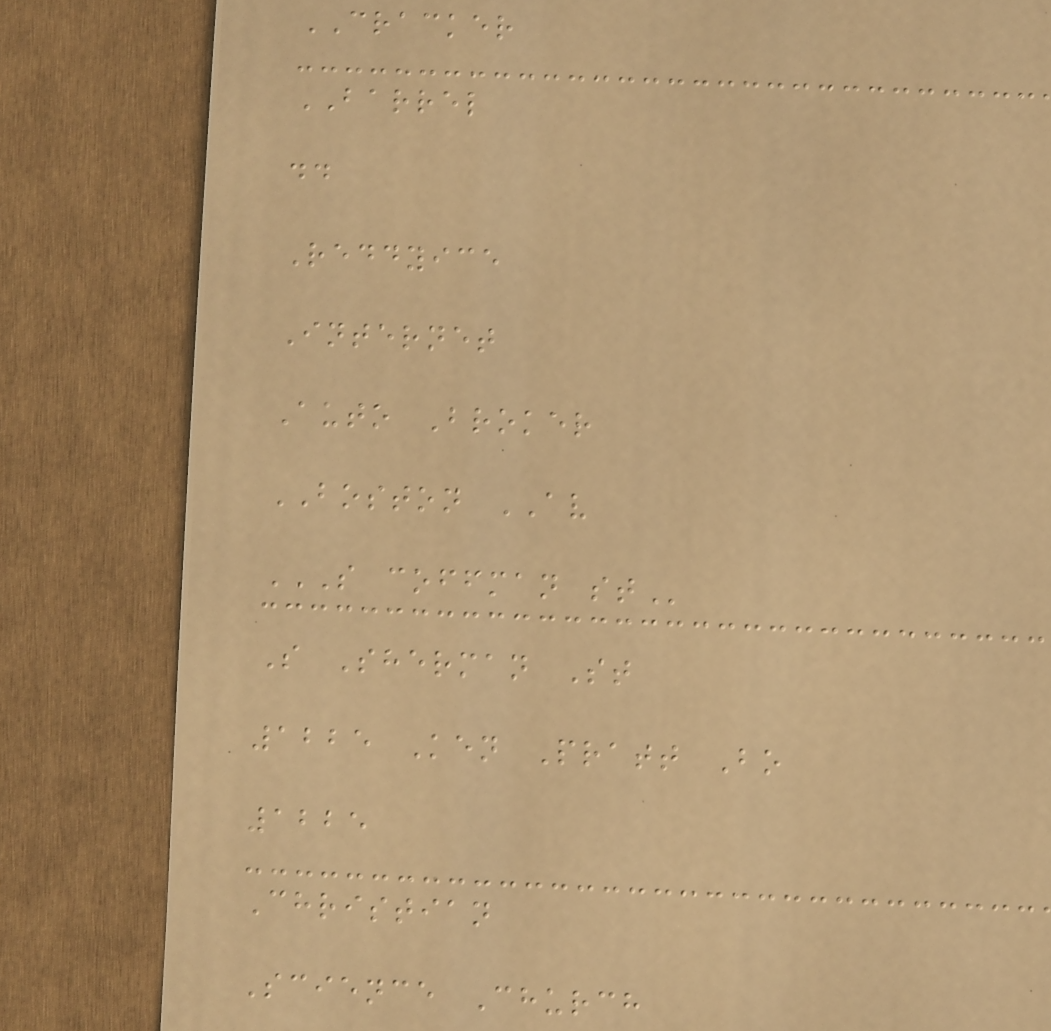CRACKER
BARREL
dd
Reddyice
Internet
Auto Broker
BOSTON AV
S COFFMAN ST
S Sherman St
1225 Ken Pratt Bo
1225
Christian
Science Church
